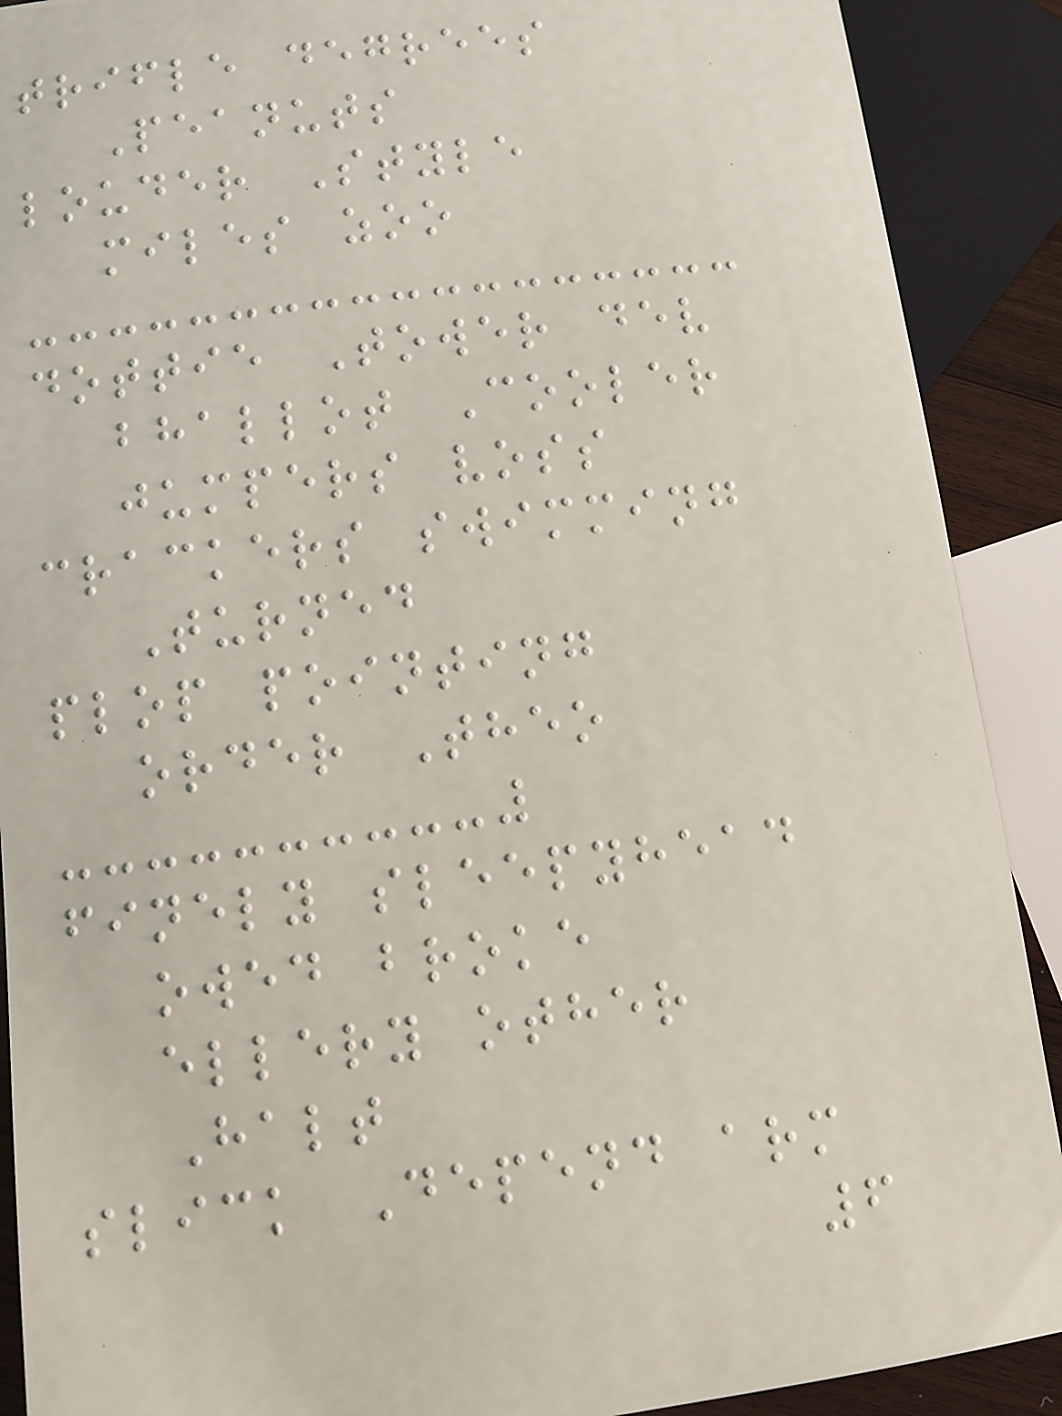trifle degrees
Peanuts
louder Style
miles zoo
dottie Tower dev
bhallot Cooler
jumpers voss
crackers swimming
Turned
plop pointing
order Theo
finely sleepyhead
owed broke
ellery other
Halt
slick Depend arm
6
